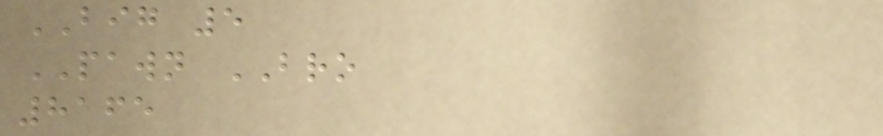BIG 5
PAWN BRO
8165
